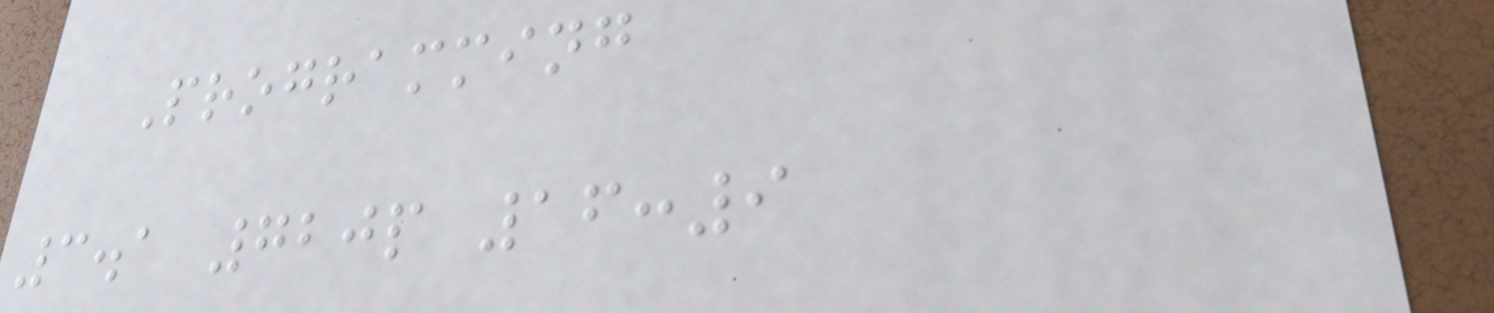Programming
3.1 720p 16:9
